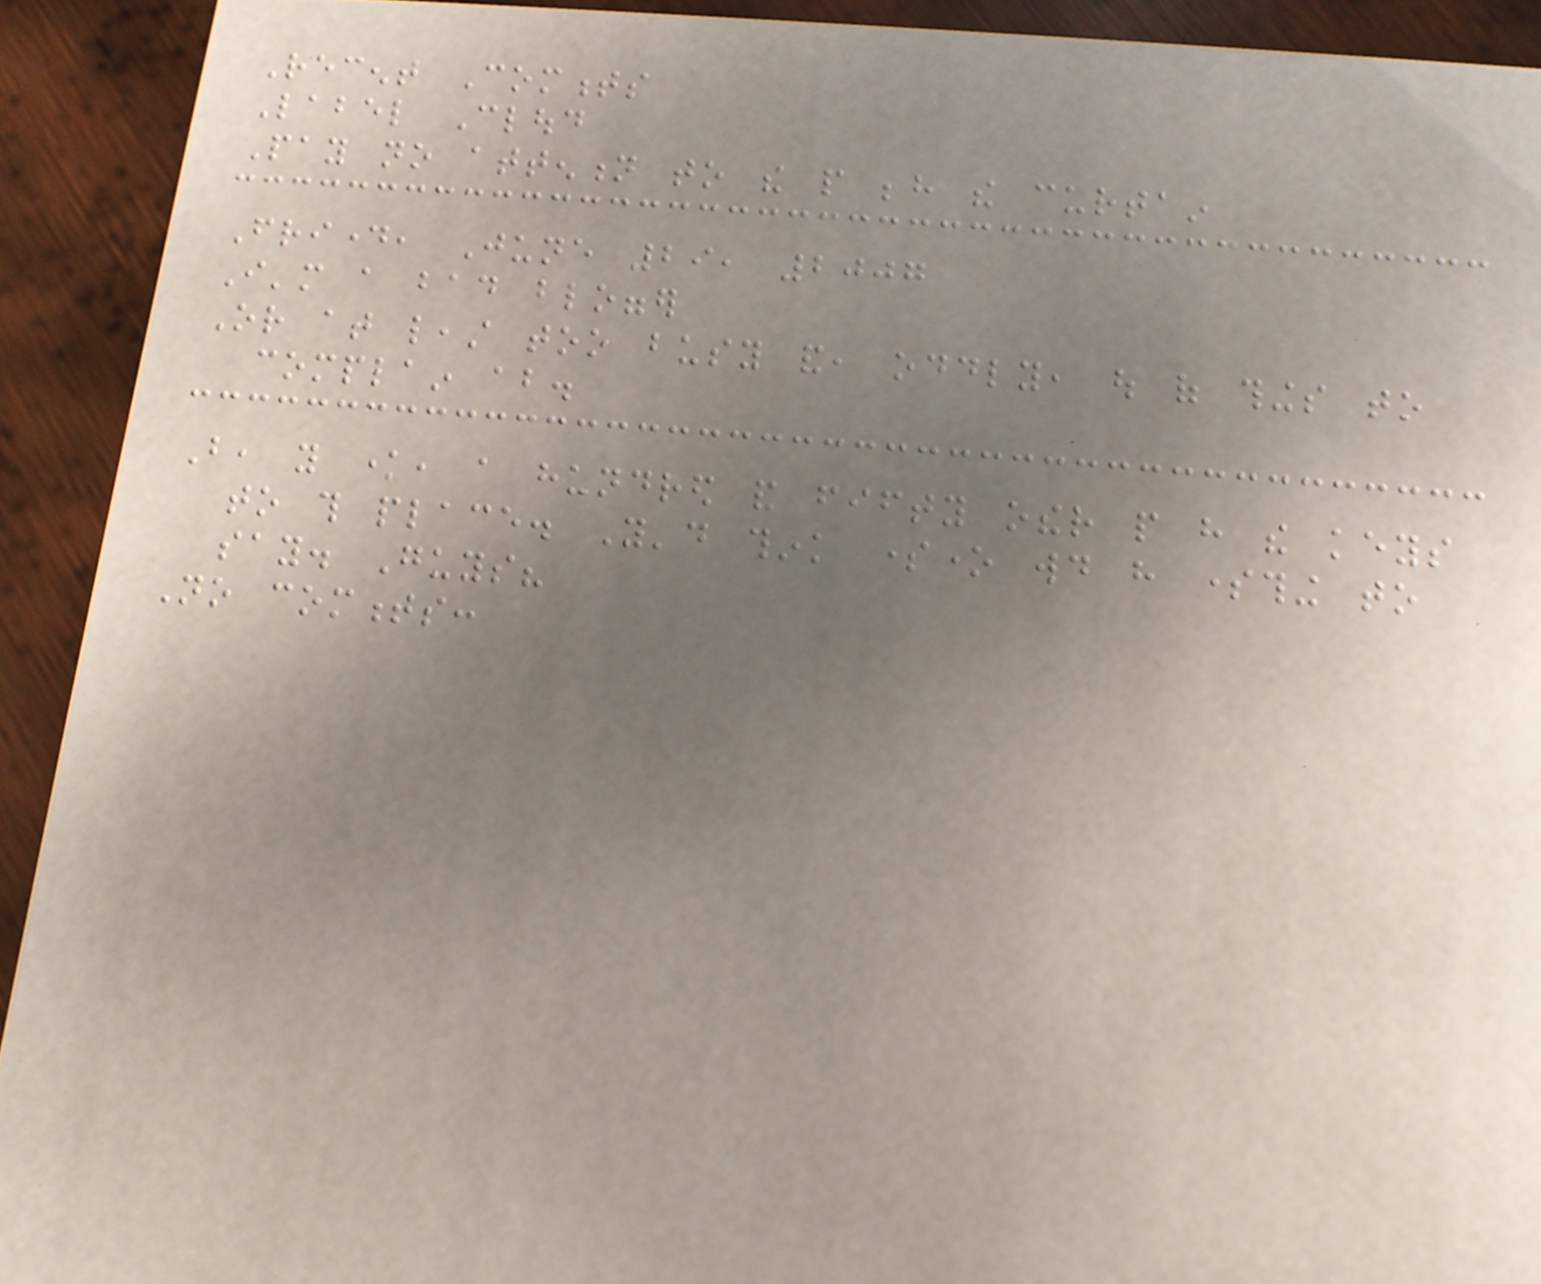Recent Comments
Label Cloud
Pay no attention to the people behind the curtain
Friday, June 29, 2007
I'm a bad blogger
Or at least too busy and, oddly, out of things to
complain about.
But, you know, a hundred and fifty other people have the keys
to this place. You'd think someone would have something to
say. Guys?
No comments:
